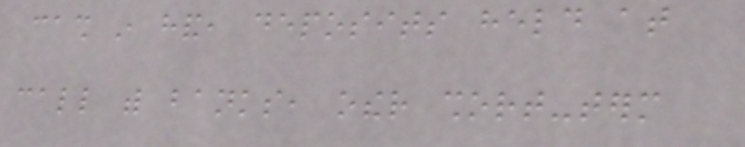cash in hand, deposits held at
call with banks, other short-term
